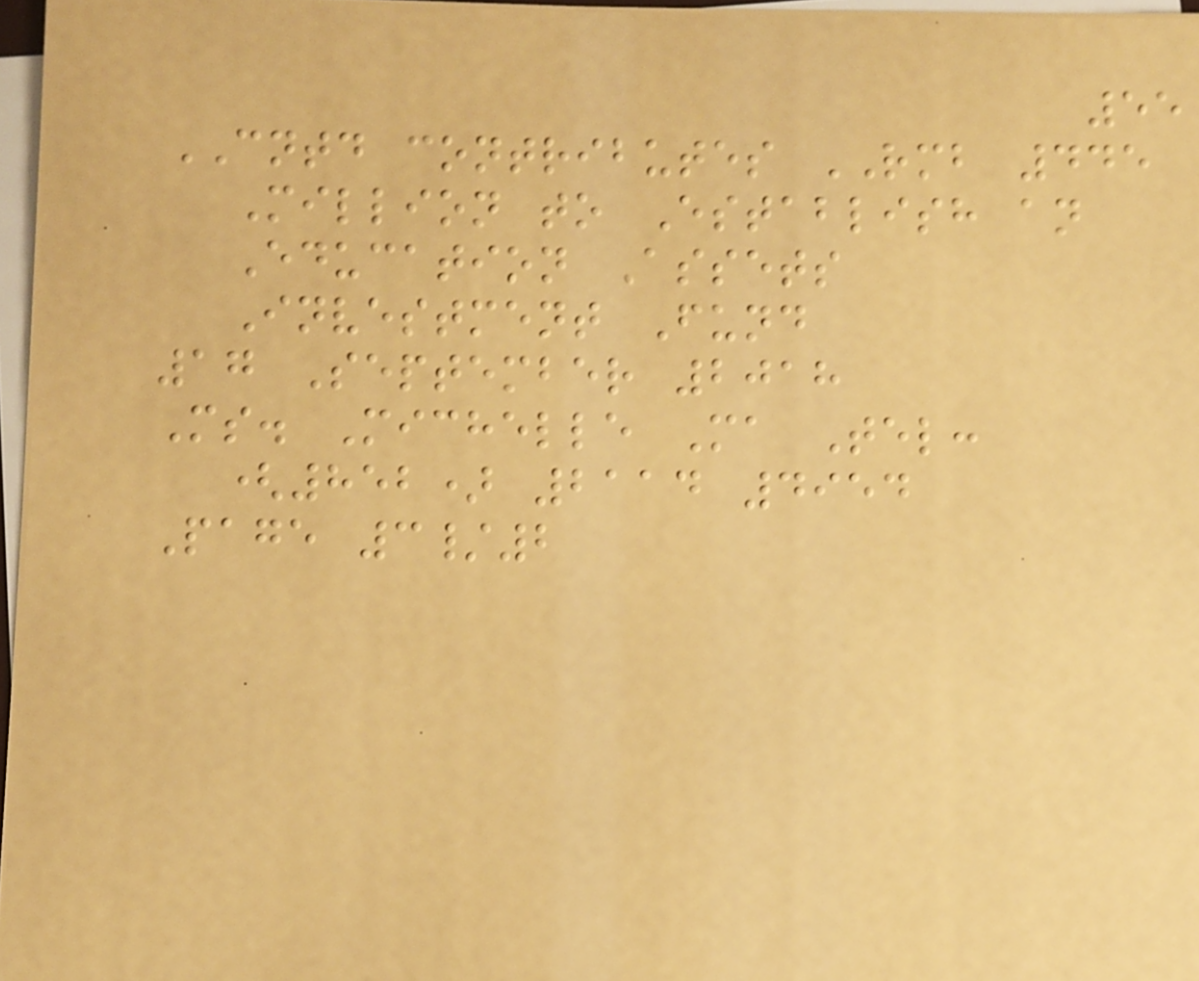55
CNTD contributes RMB 445
Million to Establish an
Education Assets
Investment Fund
17 September 2018
Ms. Michelle Ma Tel:
(852) 2114 4954
Page 3/2
